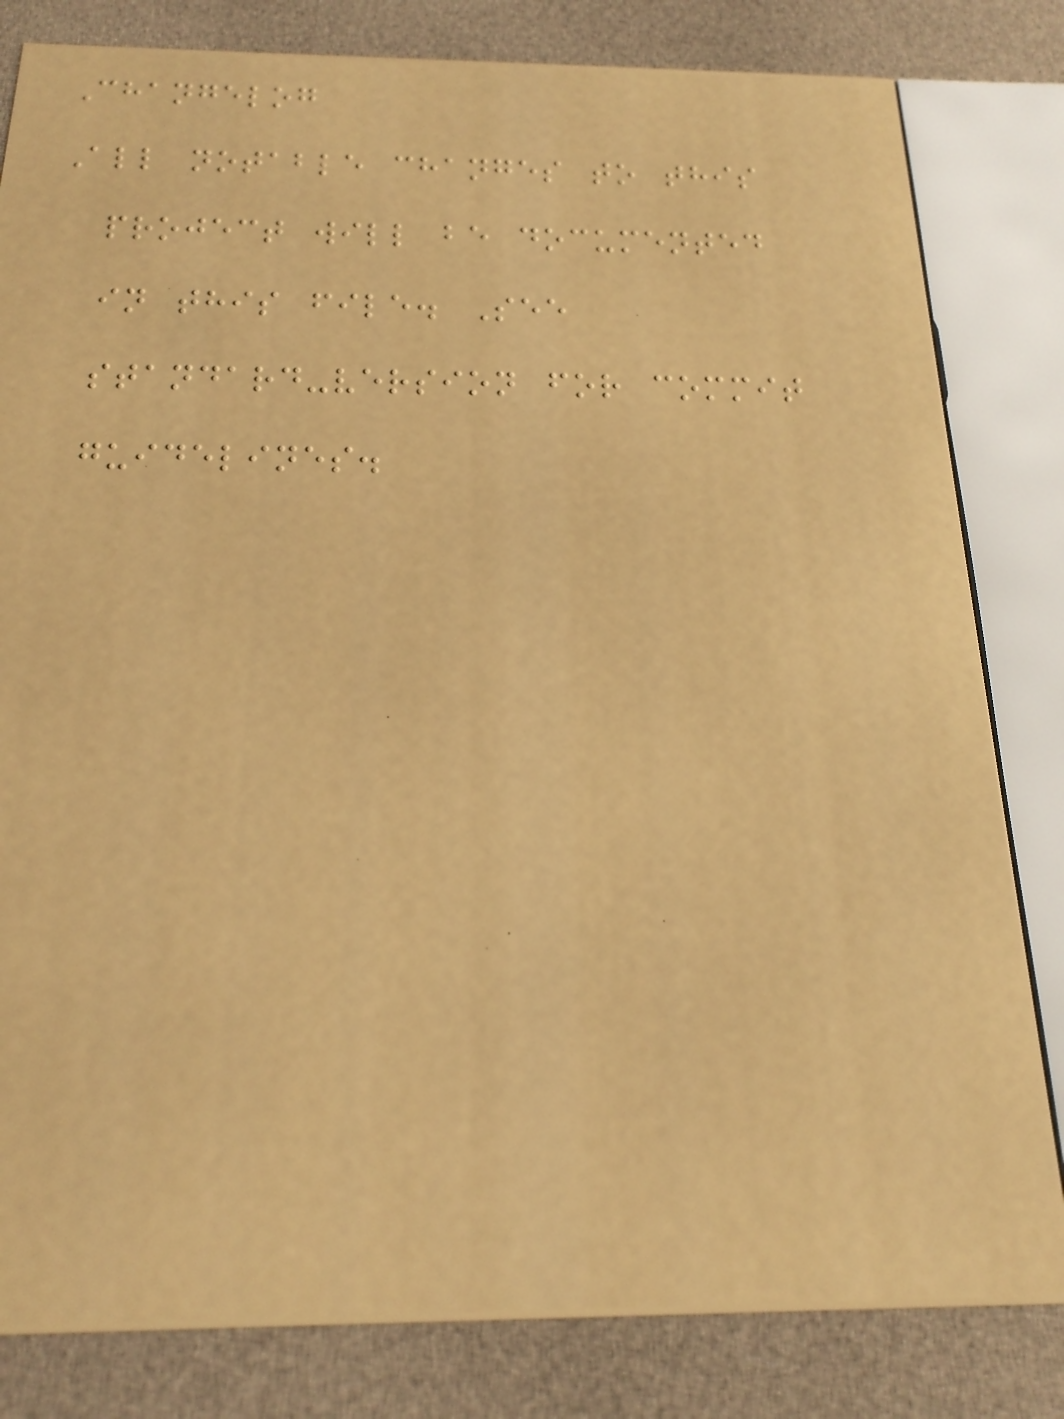Changelog
All notable changes to this
project will be documented
in this file. See
standard-version for commit
guidelines.
